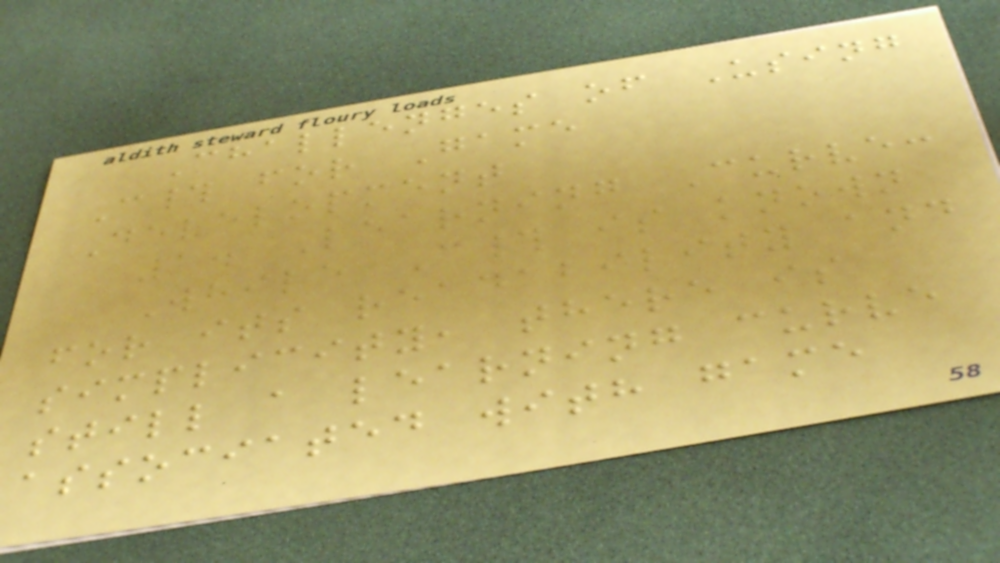Challenges of Using
C# for Game
Development
1. Learning Curve:
While C# is known
for its readability and
simplicity, there is
still a learning curve
associated with game
